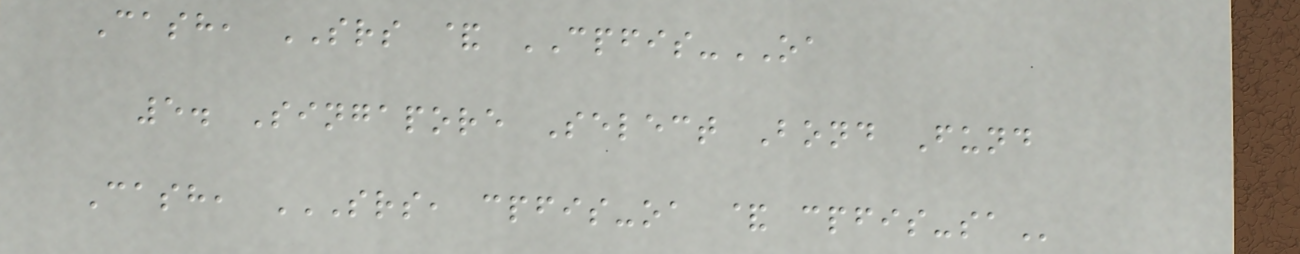Cash, SRS & CPFIS-OA
5. Singapore Select Bond Fund
Cash, SRS, CPFIS-OA & CPFIS-SA
